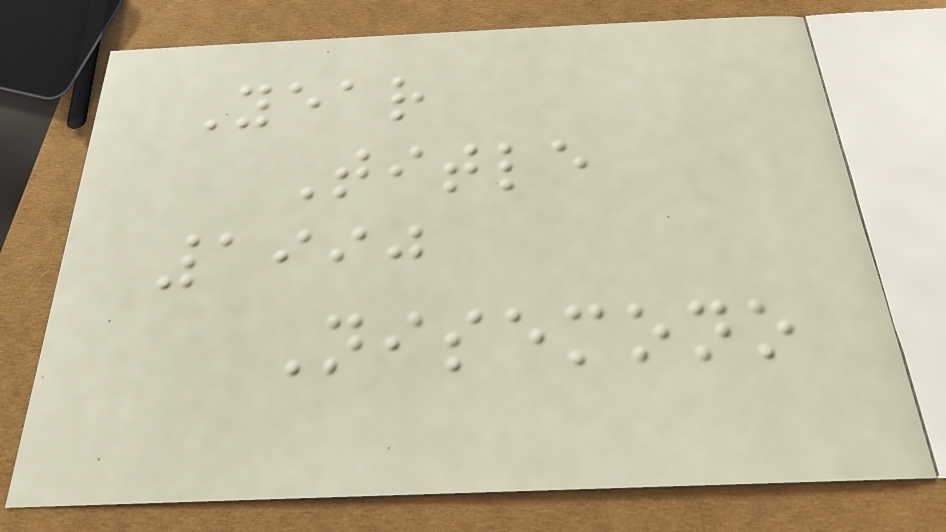Year
Title
1990
Nisemono
